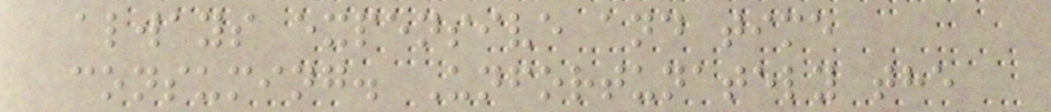always expensive and time
consuming. Unfortunately the
